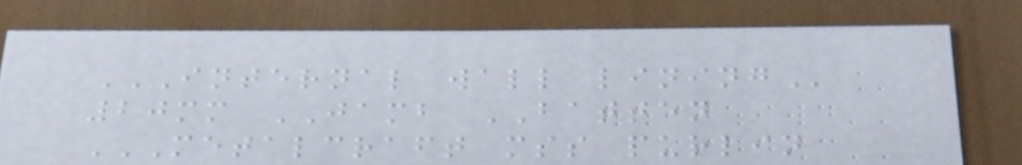INTERNAL WALL LINING
20mm JAMB BATTEN
METALCRAFT MSS PURLIN
